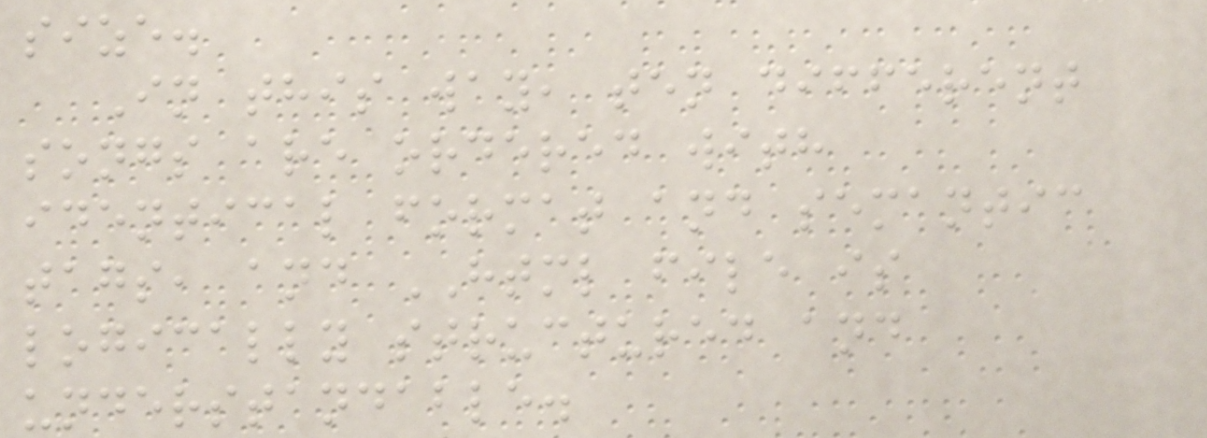size.
In this way, ten different
songs are ordered with
identical format and semantic
tags, and HTML file is
logically structured and
understandable.
